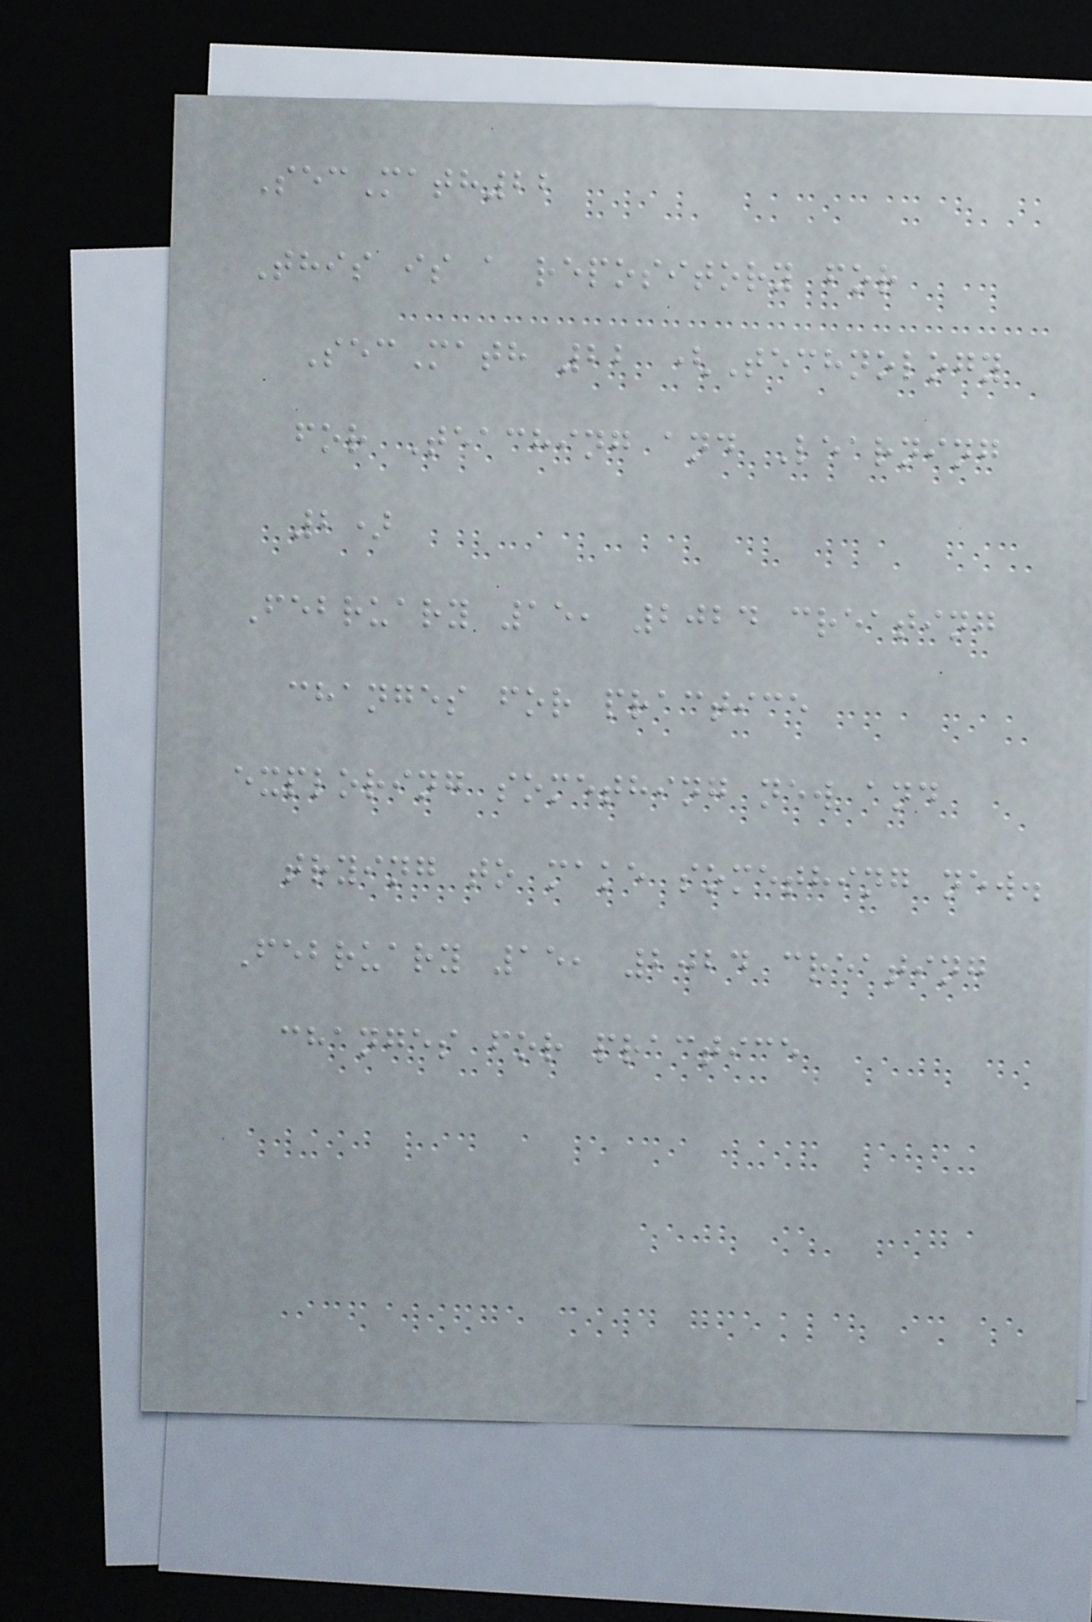SecMath22
This is a repository for
SecMath 22 (Technology
for Teaching and Learning
2)
February 15, 2024 creating
changes for practice
exploring something new and
trying to make something new.
February 15, 2024 creating
changes for practice
